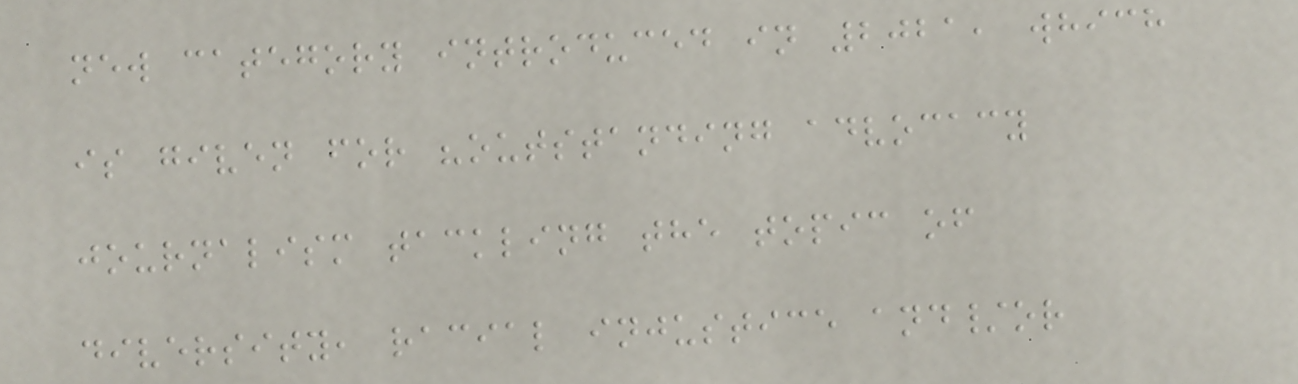new category introduced in 2021, which
is given for "outstanding advocacy
journalism tackling the topic of
diversity, racial injustice and/or
